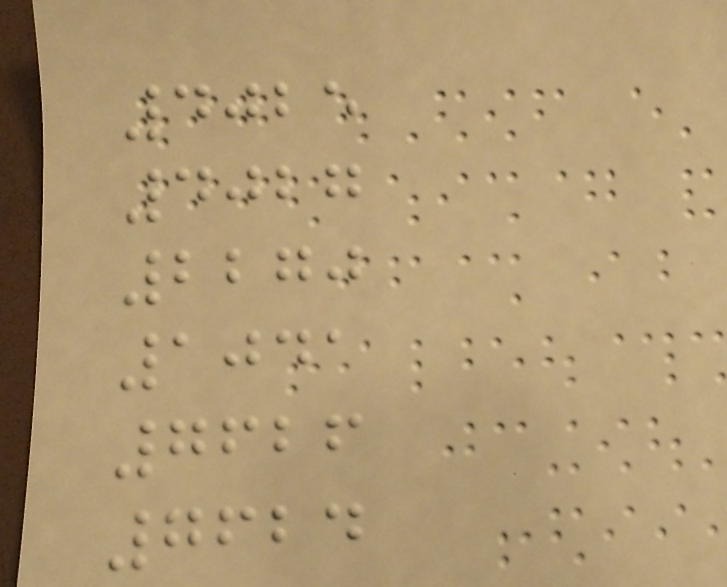4025
4027
2270
1041
7626
7624
